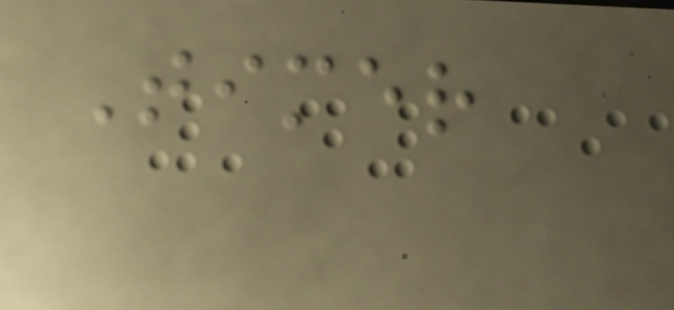Timer
